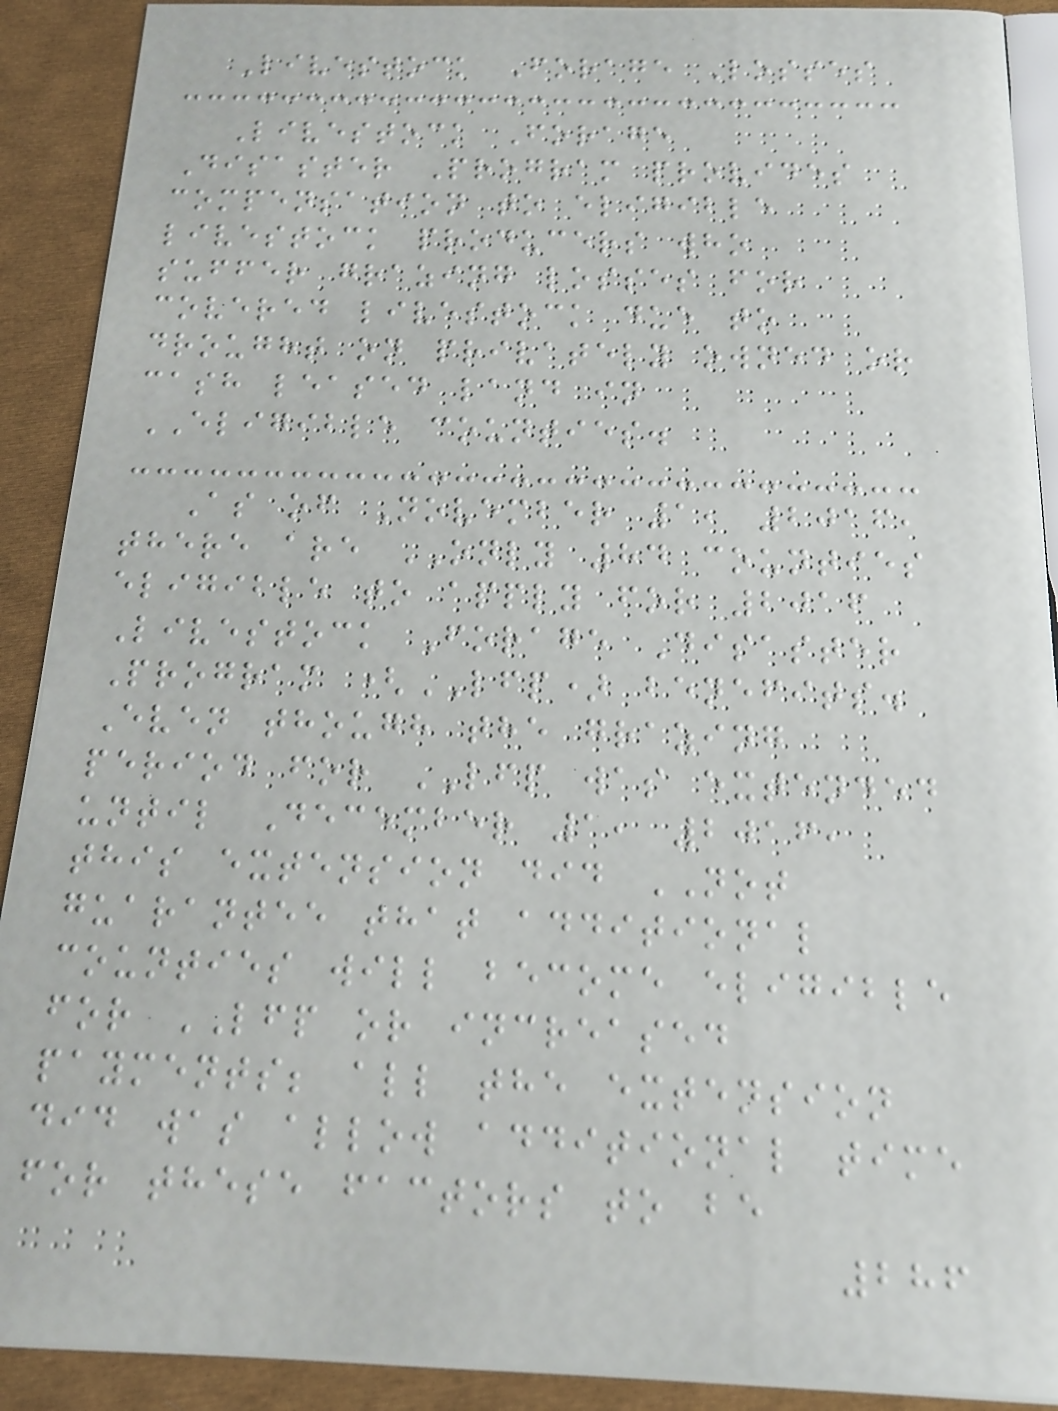Livestock Forage Losses
Livestock Forage
Disaster Program provides
compensation to eligible
livestock producers who
suffer grazing losses for
covered livestock due to
drought on privately owned or
cash leased land in
ELIGIBLE counties.
As of November 1, 2016,
there are ONLY 84 counties
eligible to apply for 2016
Livestock Forage Disaster
Program (LFP) benefits.
Even though the grazing
period for LFP was extended
until December 1, 2016,
this extension did NOT
guarantee that additional
counties will become eligible
for LFP or increased
payments; all the extension
did was allow additional time
for these factors to be
286
